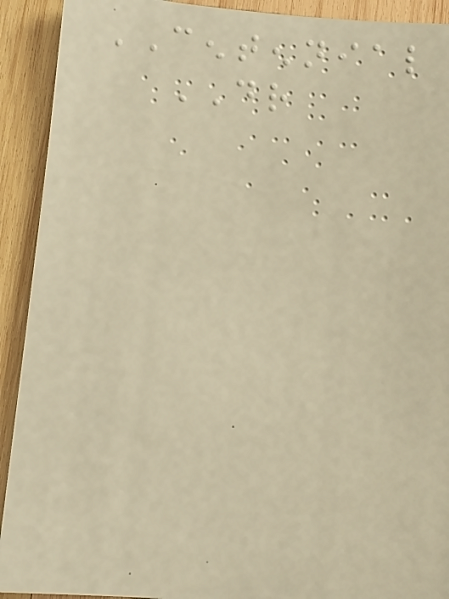CENTENNIAL
DR
